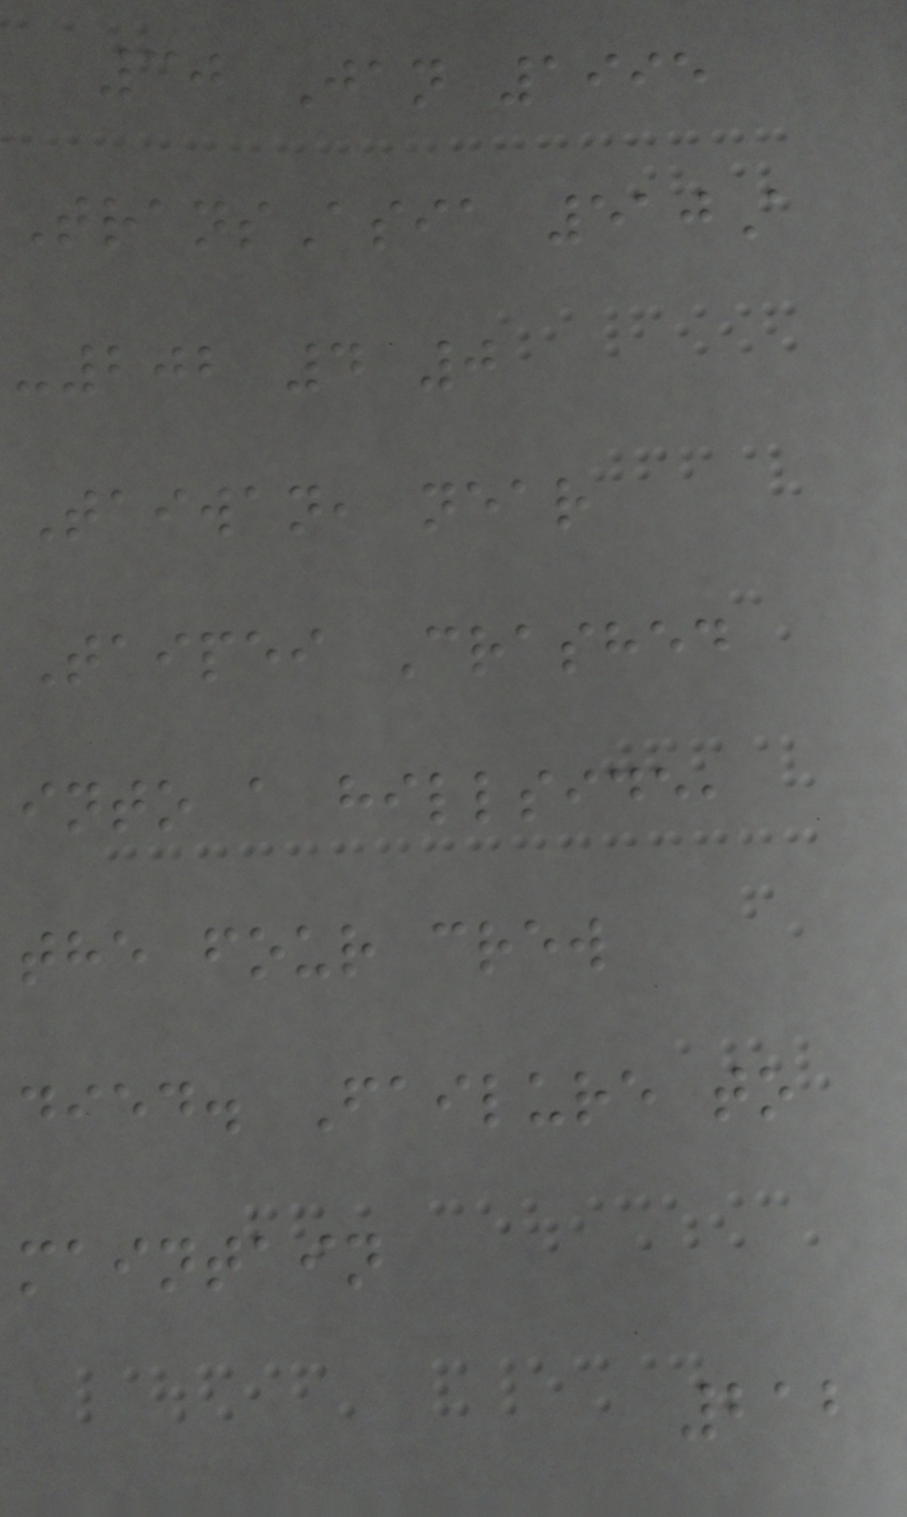30 Jan 1995
TransAsia 510A
-202 4 0
Taiwan, near
Taipei Crashed
into a hillside,
the four crew
died. Failure to
maintain
212
